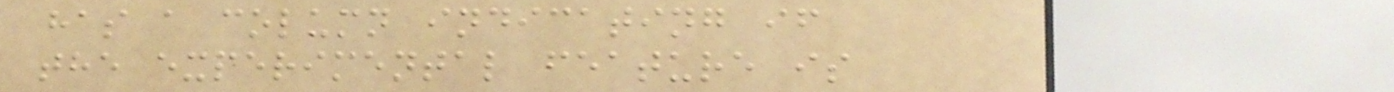has a column indicating if
the experimental feature is
